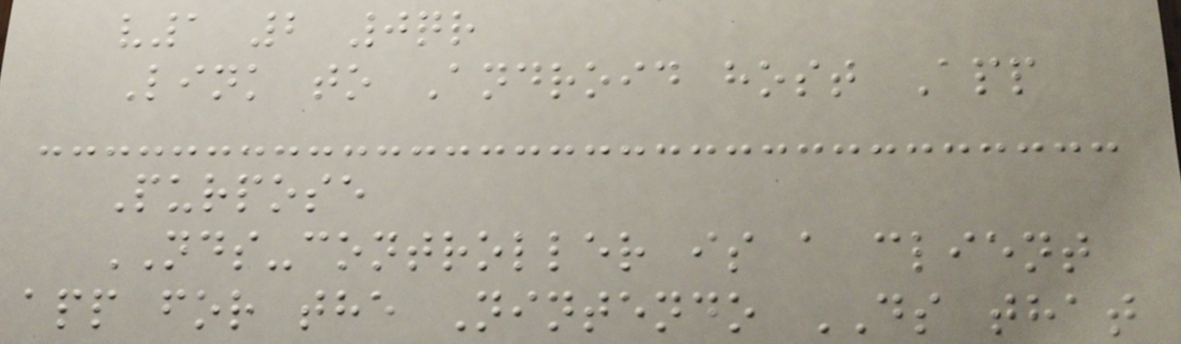v1 2 0qr
Link to Android host App
Purpose
NDS-controller is a client
app for the Nintendo DS that
